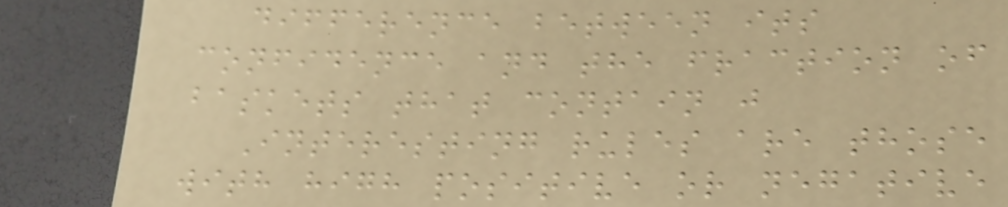difference between its
confidence and the fraction of
baskets that contain j
Interesting rules are those
with high positive or negative
